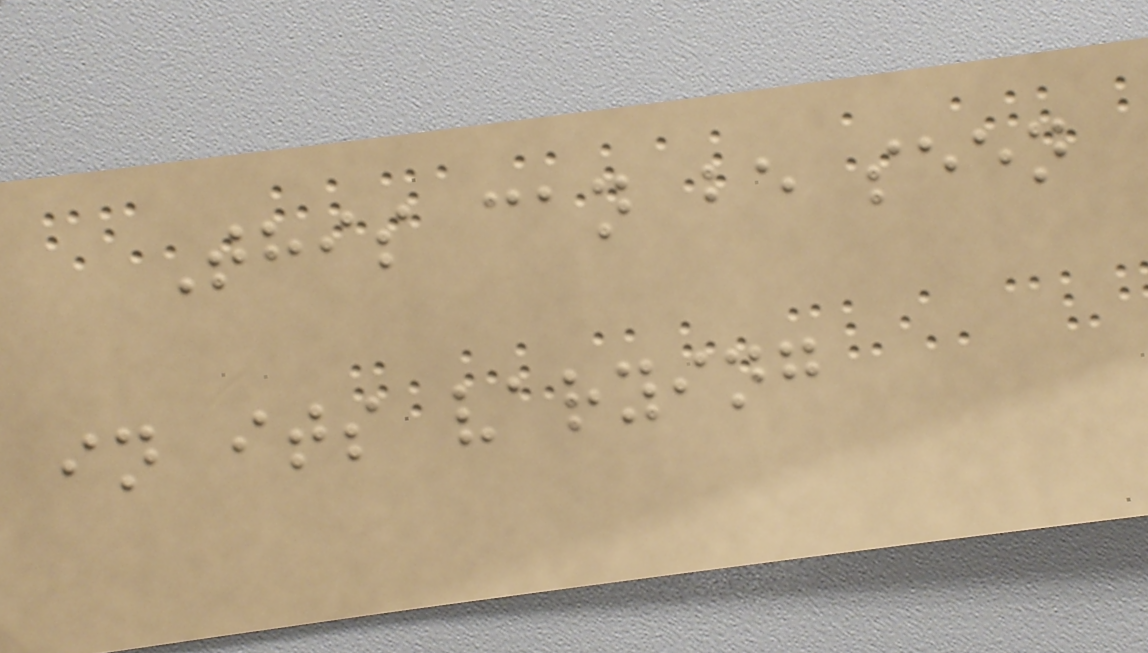This can be seen
in its varying
